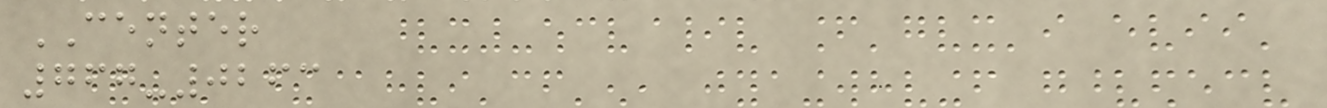CENTER
767-0263
